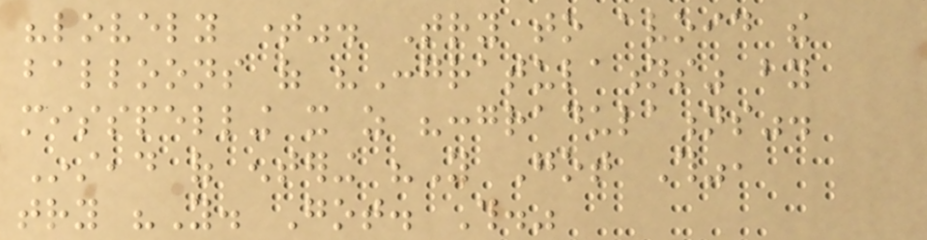"lovely time". Try to avoid the
balloons of "Congratulations" by
misspelling it as "congradulations".
Instead of entering "You Got This",
try "You. Got. This."
